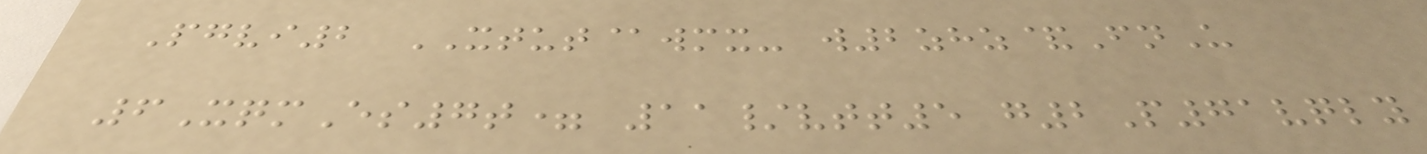Pgvi2 XTUT@wmx- w2zhz&FnU
6XqmEs7t= 11/vtt5 g2P71vqly
